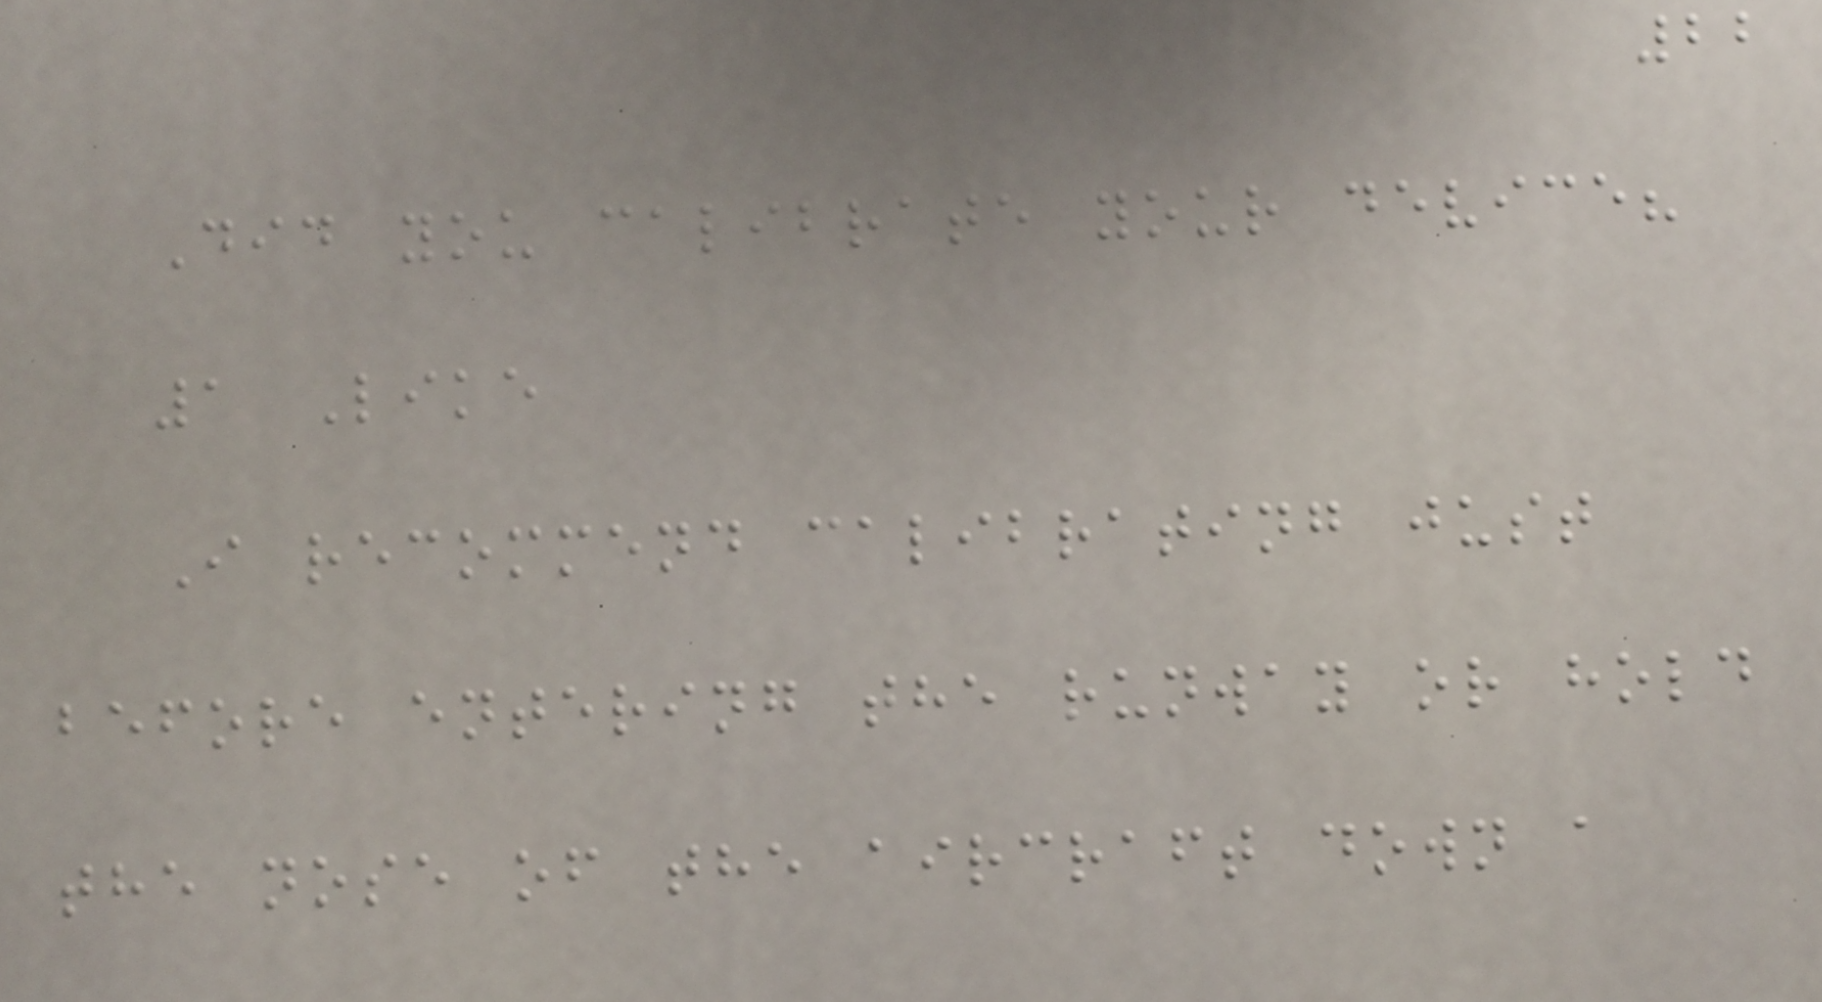22
Did you calibrate your device?
1 Like
I recommend calibrating just
before entering the runway or hold
the nose of the aircraft down a
